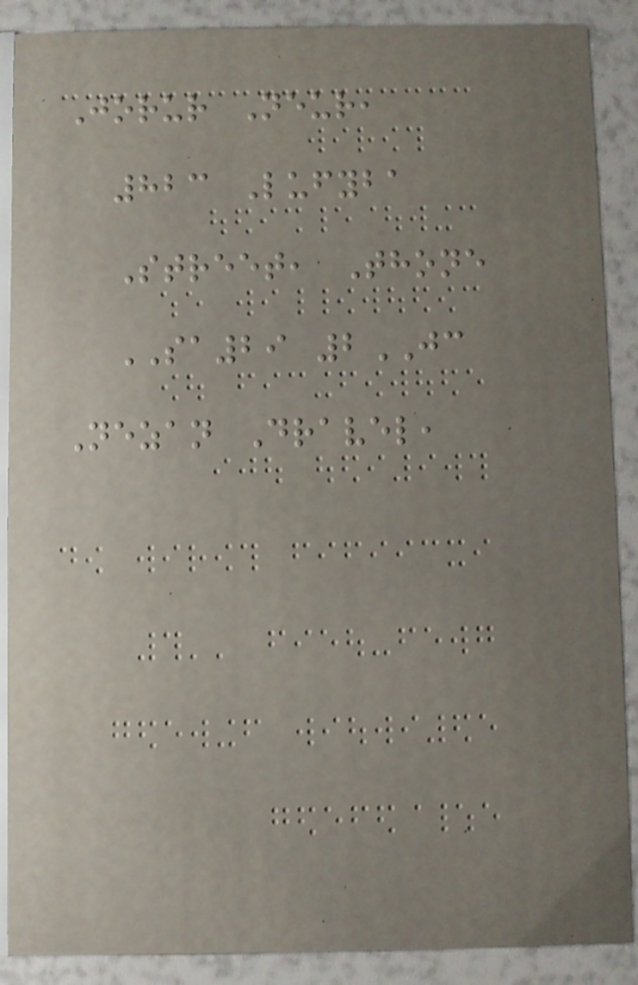Jorur Neur,
823 Lufyba
Street, Thone
SA29 2JC
Nezan Dravel,
